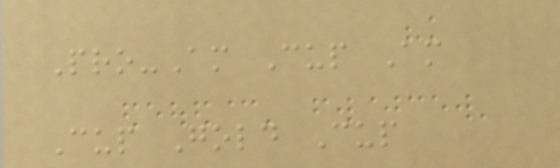Pro-Am Cup Am
Cup Gold Cup
